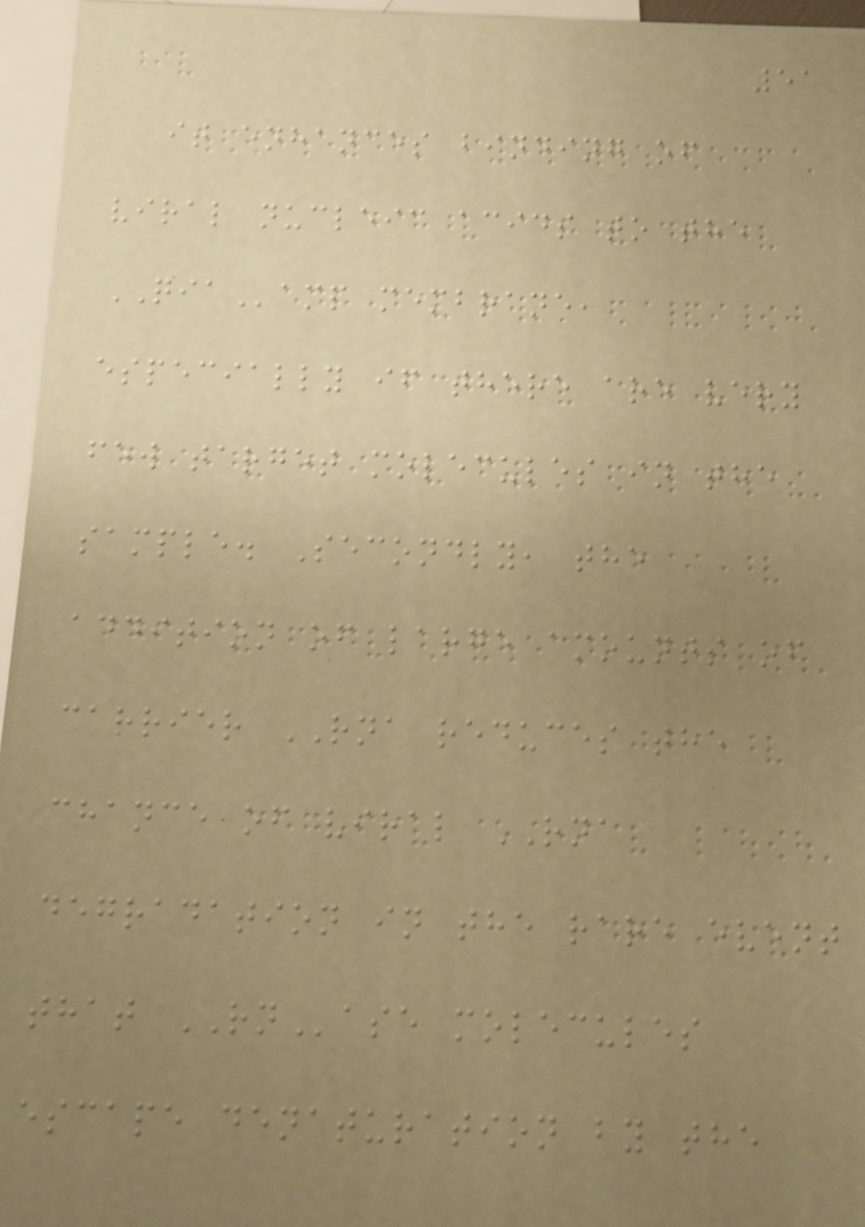51
it enhances binding of
viral nucleic acids to the
QIAamp membrane,
especially if there are very
few target molecules in the
sample. Secondly, the
addition of large amounts of
carrier RNA reduces the
chance of viral RNA
degradation in the rare event
that RNase molecules
escape denaturation by the
